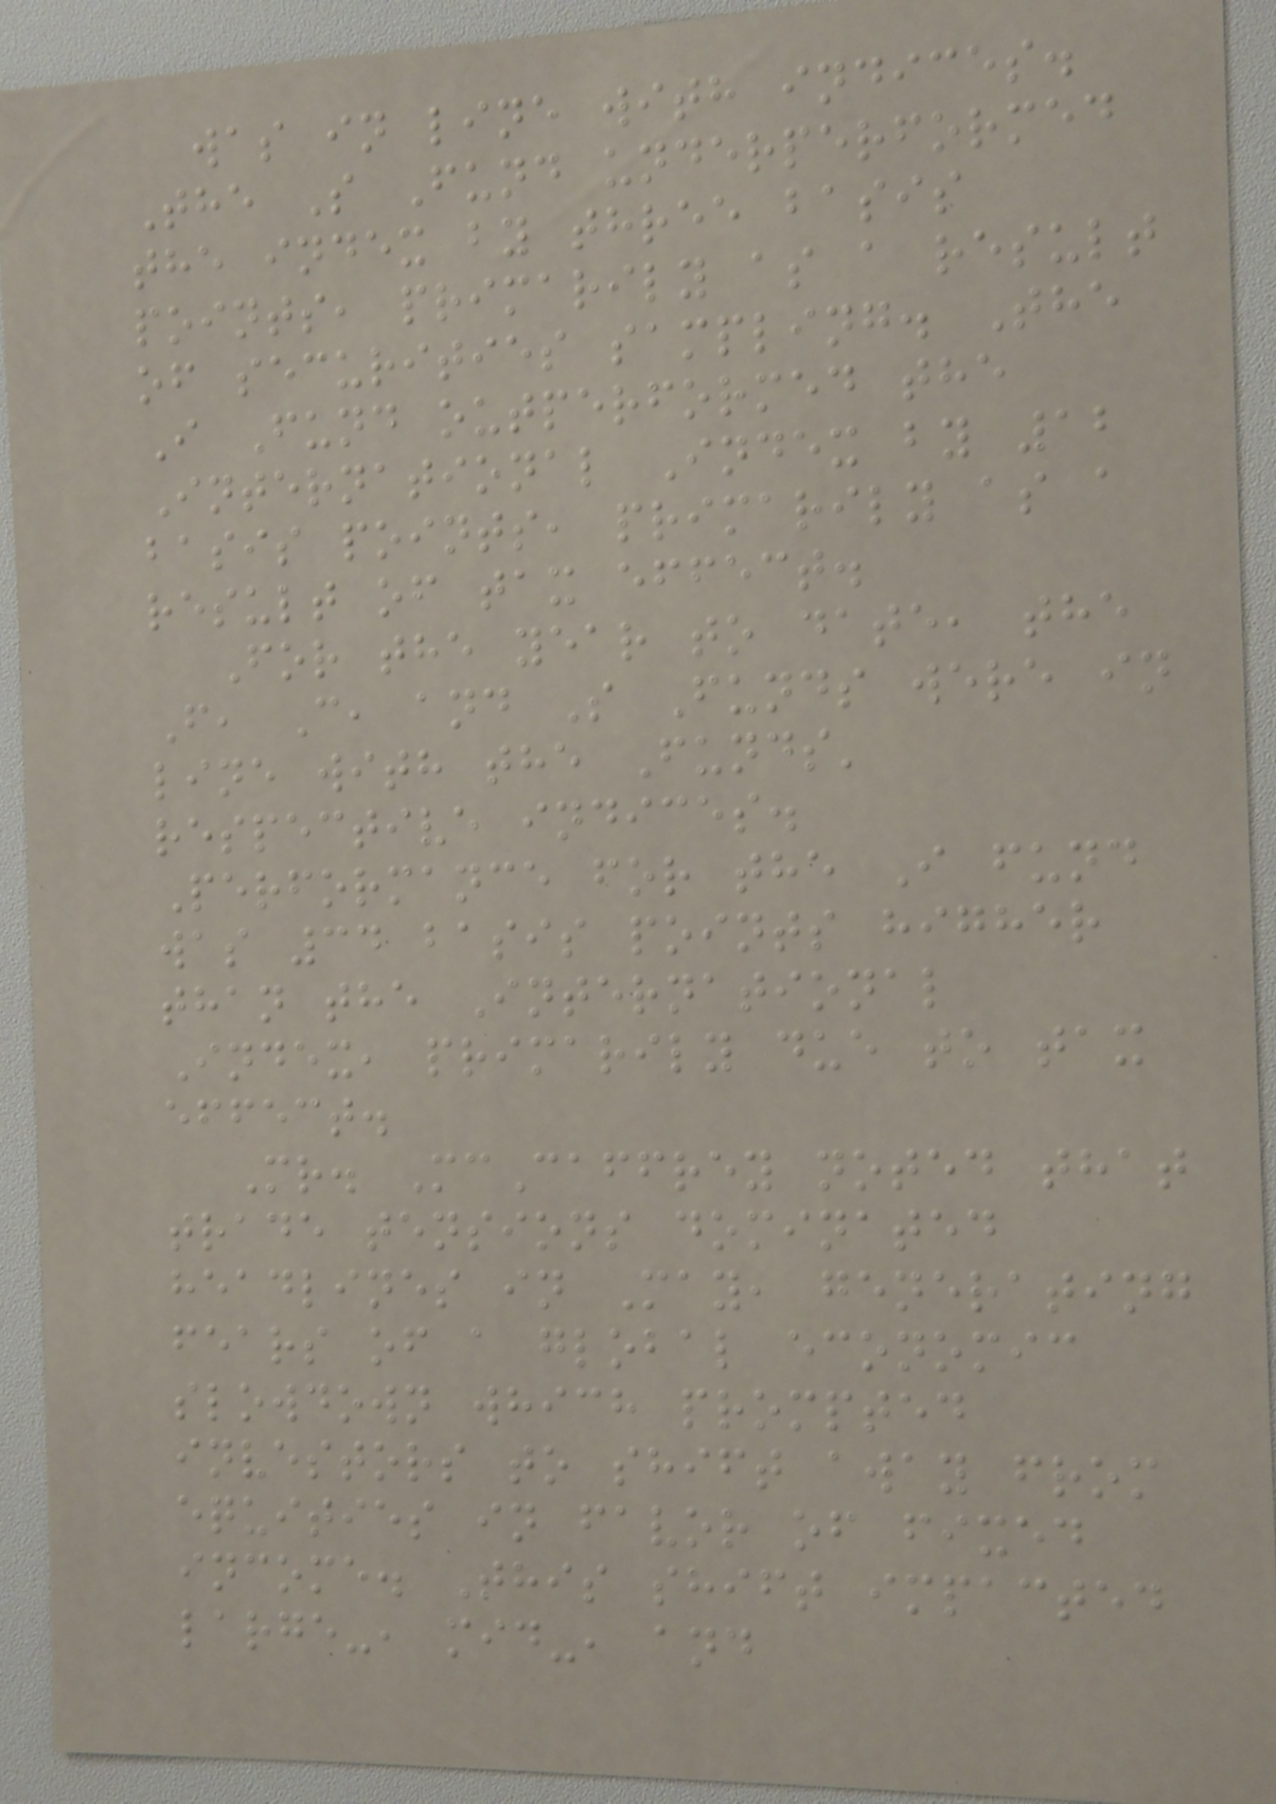was in line with indices.
The S Fund underperformed
the index by three basis
points, primarily as a result
of securities sampling. The
I Fund outperformed the
International Index by 12
basis points, primarily as a
result of tax effect.
For the year to date, the
F, C, and S Funds were in
line with the Funds'
respective indices.
Performance for the I fund
was 34 basis points higher
than the International
Index, primarily due to tax
effect.
Mr. McCaffrey noted that
trade tensions dominated
headlines in May, generating
fears of a global economic
slowdown which prompted
investors to shift away from
equities in favor of fixed
income. This shift impacted
large-, mid-, and
